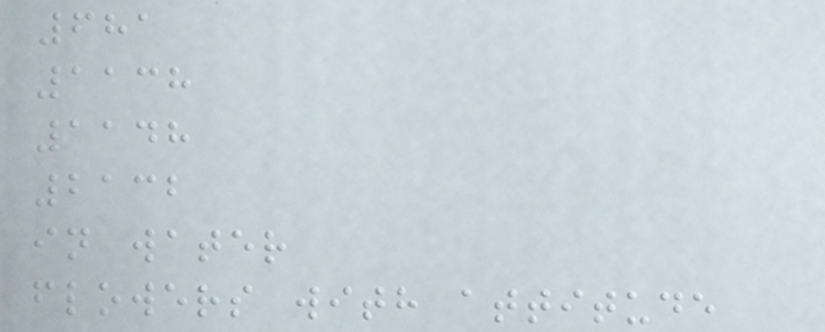681
1138
1148
2132
in water
flowers with attitude
